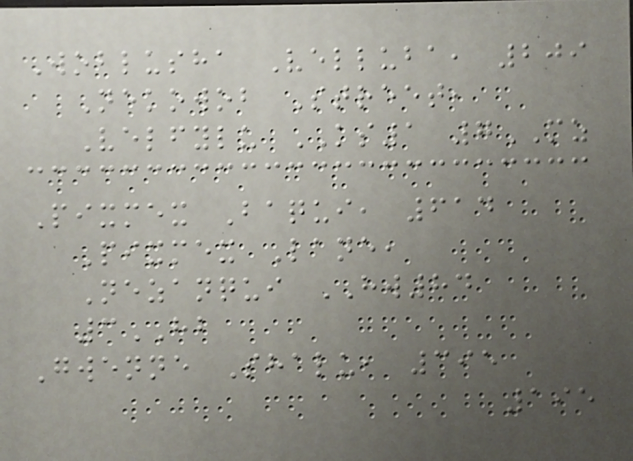Woblusha Velluba, 209
Nekowob Street,
Velfylu KS1 7MZ
Pixmex Baqui, 614
Pixmex Lane,
Nezanqui HW84
3HB
Gwenne Shalu, 395
195
